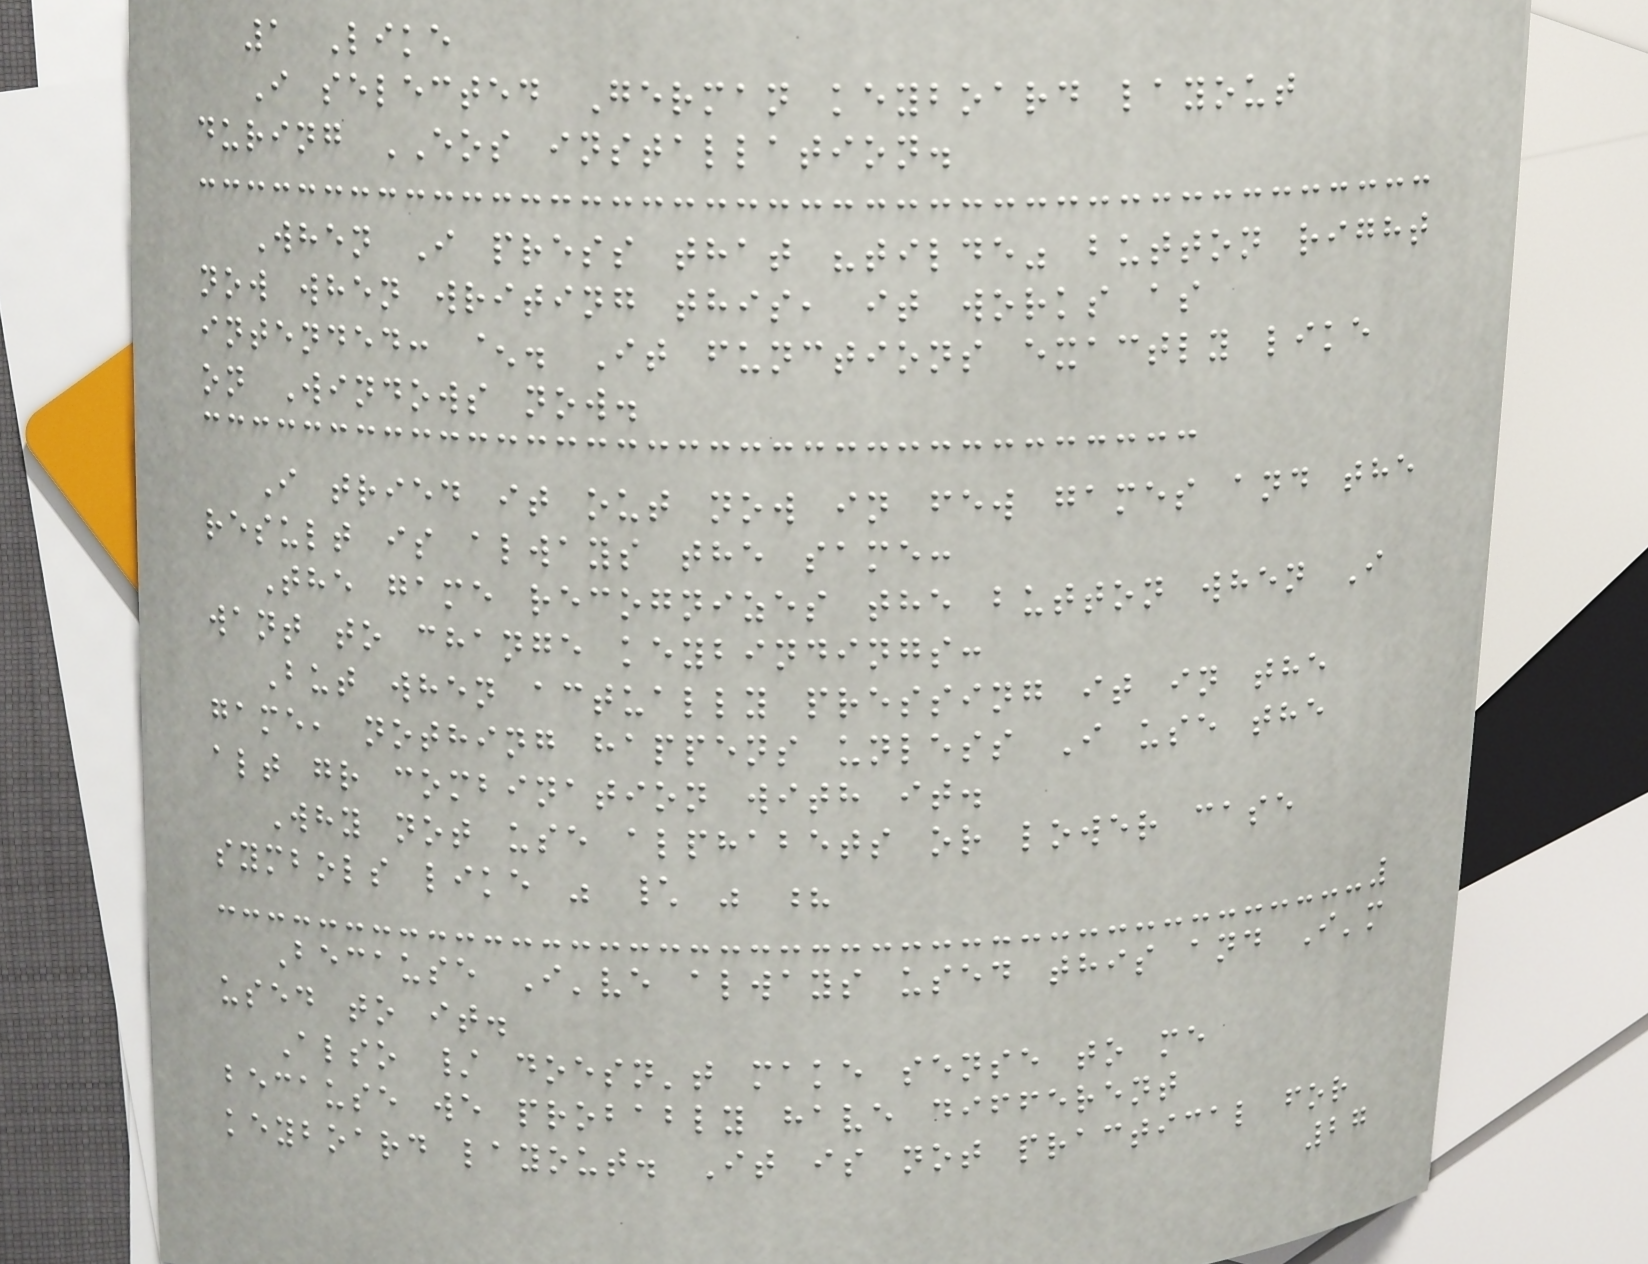1 Like
I selected German keyboard layout
during EOS installation.
When I press that "tilde" button right
now when writing this, it works as
intended: ^. It functions exactly like
on Windows now.
I tried it out now in few games and the
result is always the same:
The game recognizes the button when I
want to change keybindings:
But when actually pressing it in the
game, nothing happens unless I use the
alt gr combination with it.
Why not use alphabets or lower case
symbols like " \ " ?
Because I've always used this and I'm
used to it.
Also / doesn't make sense to me
because we probably have different
keyboard layout. It is not practical for
27
